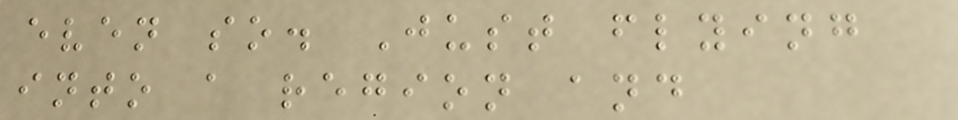even so. Just flying
into a region and
